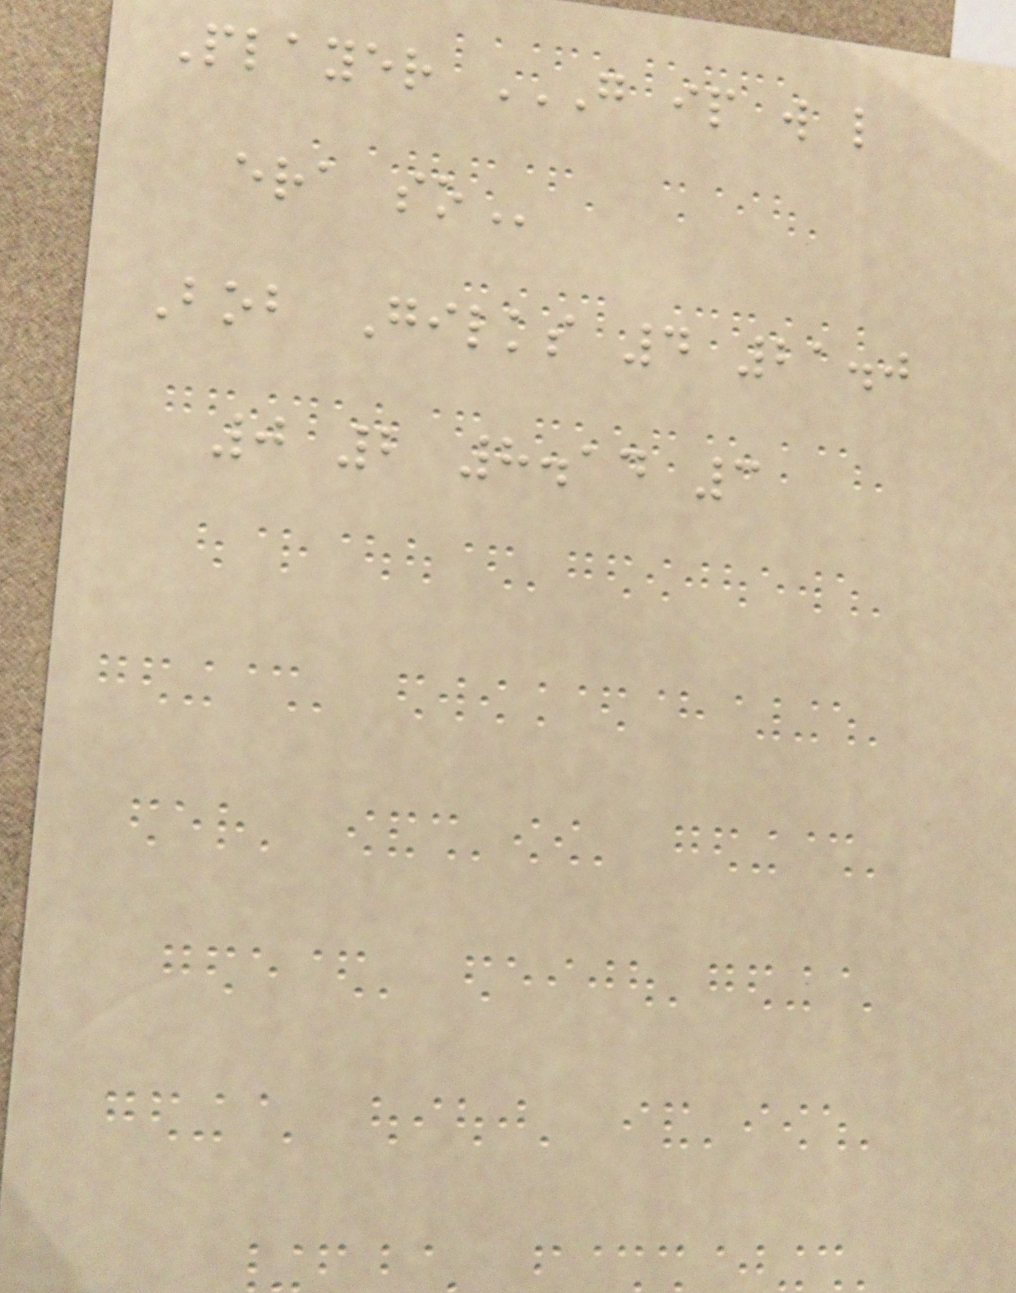Player G IP W L
ERA SO
Bob Gilks 4 21.0
0 2 8.14 3
